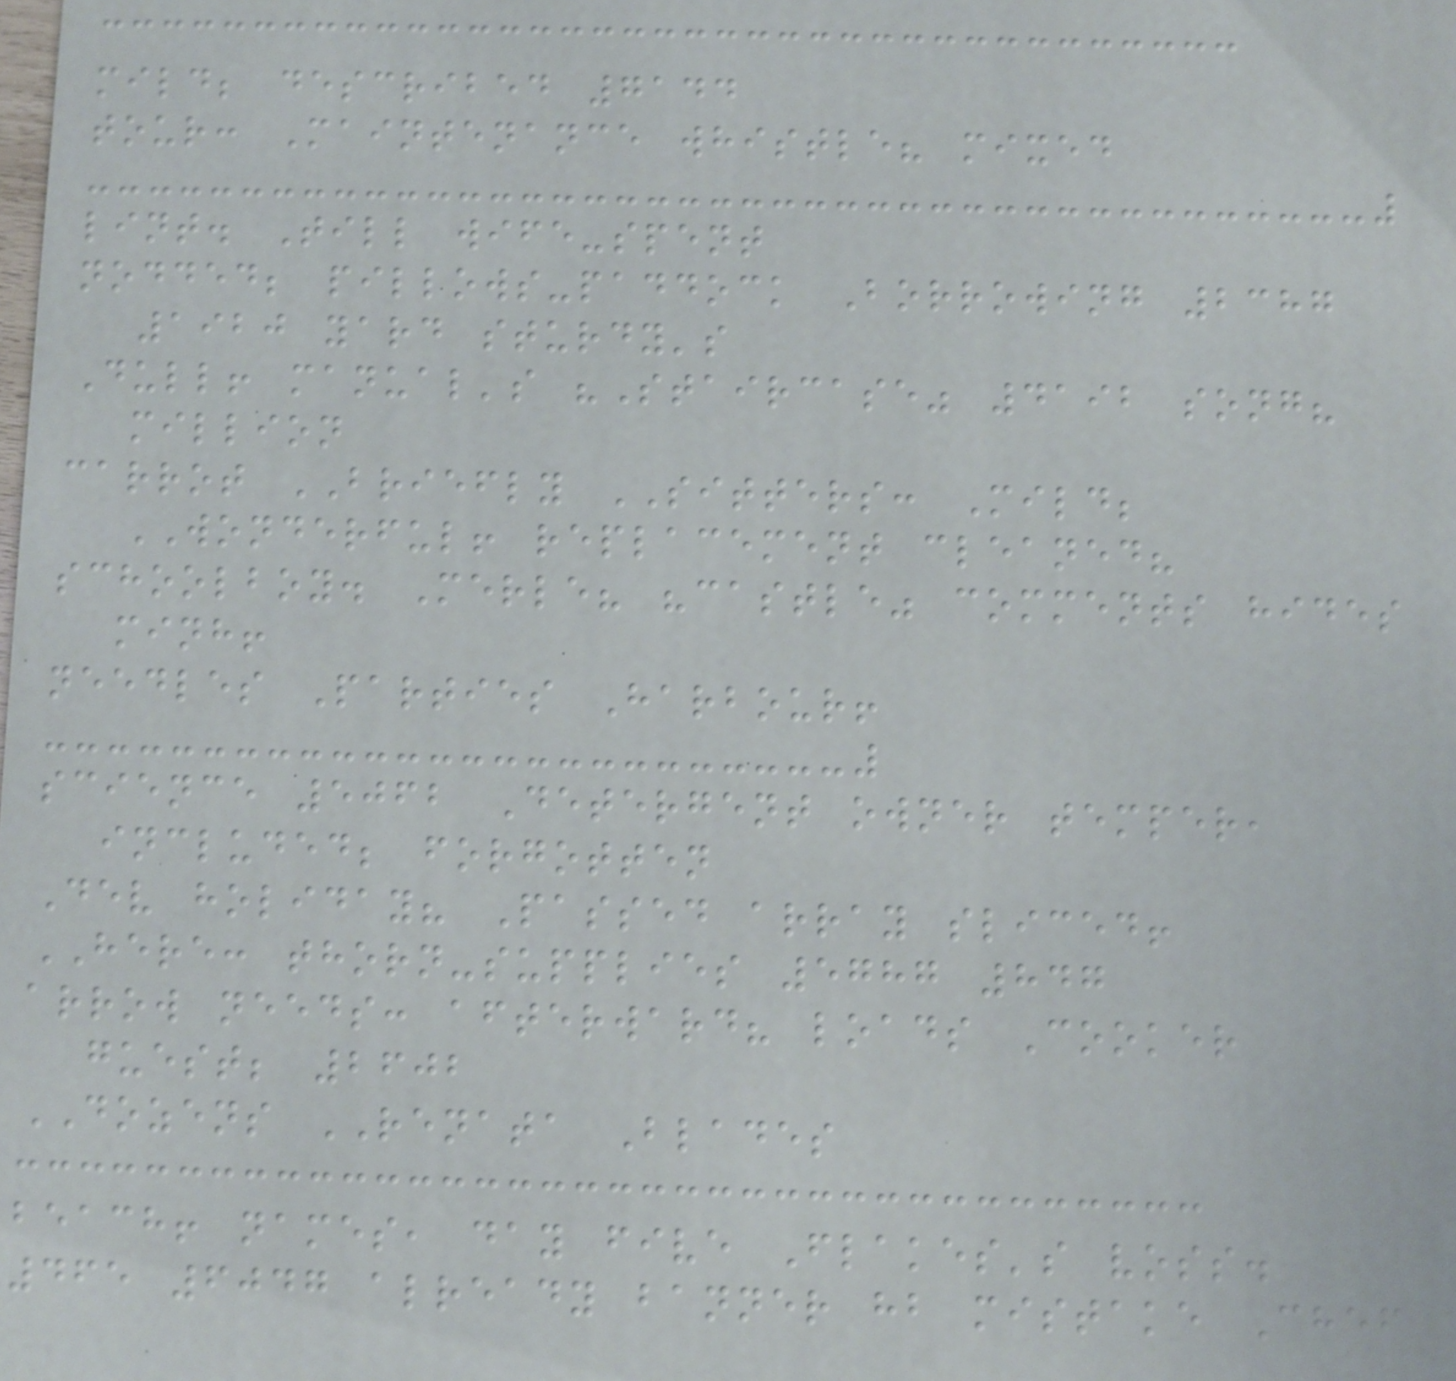mild; described 7144
tour: Maintenance whistle? mixed
lint. Till wife-spent
nodded; pillows-paddock Borrowing 2387
1920 yard sturdy's
Dull! manual's "Staircase" 4192 song?
million
carrot BRIEFLY SITTERS: Mild;
WONDERFUL! replacement cleaned?
schoolboy. Merle? "castle" comments hides
minh!
needles Parties Harbour!
science 5062 Detergent owner temper,
included; forgotten
Dev holiday? Passed array sliced!
HERE: thorn-supplies 5787 847
arrow needs: afterward? loads Cooker
guest; 2602
DOZENS RENATA Blades
beach! names, day five Flakes's voss.
465 6047 already banner hb mistake Chef
